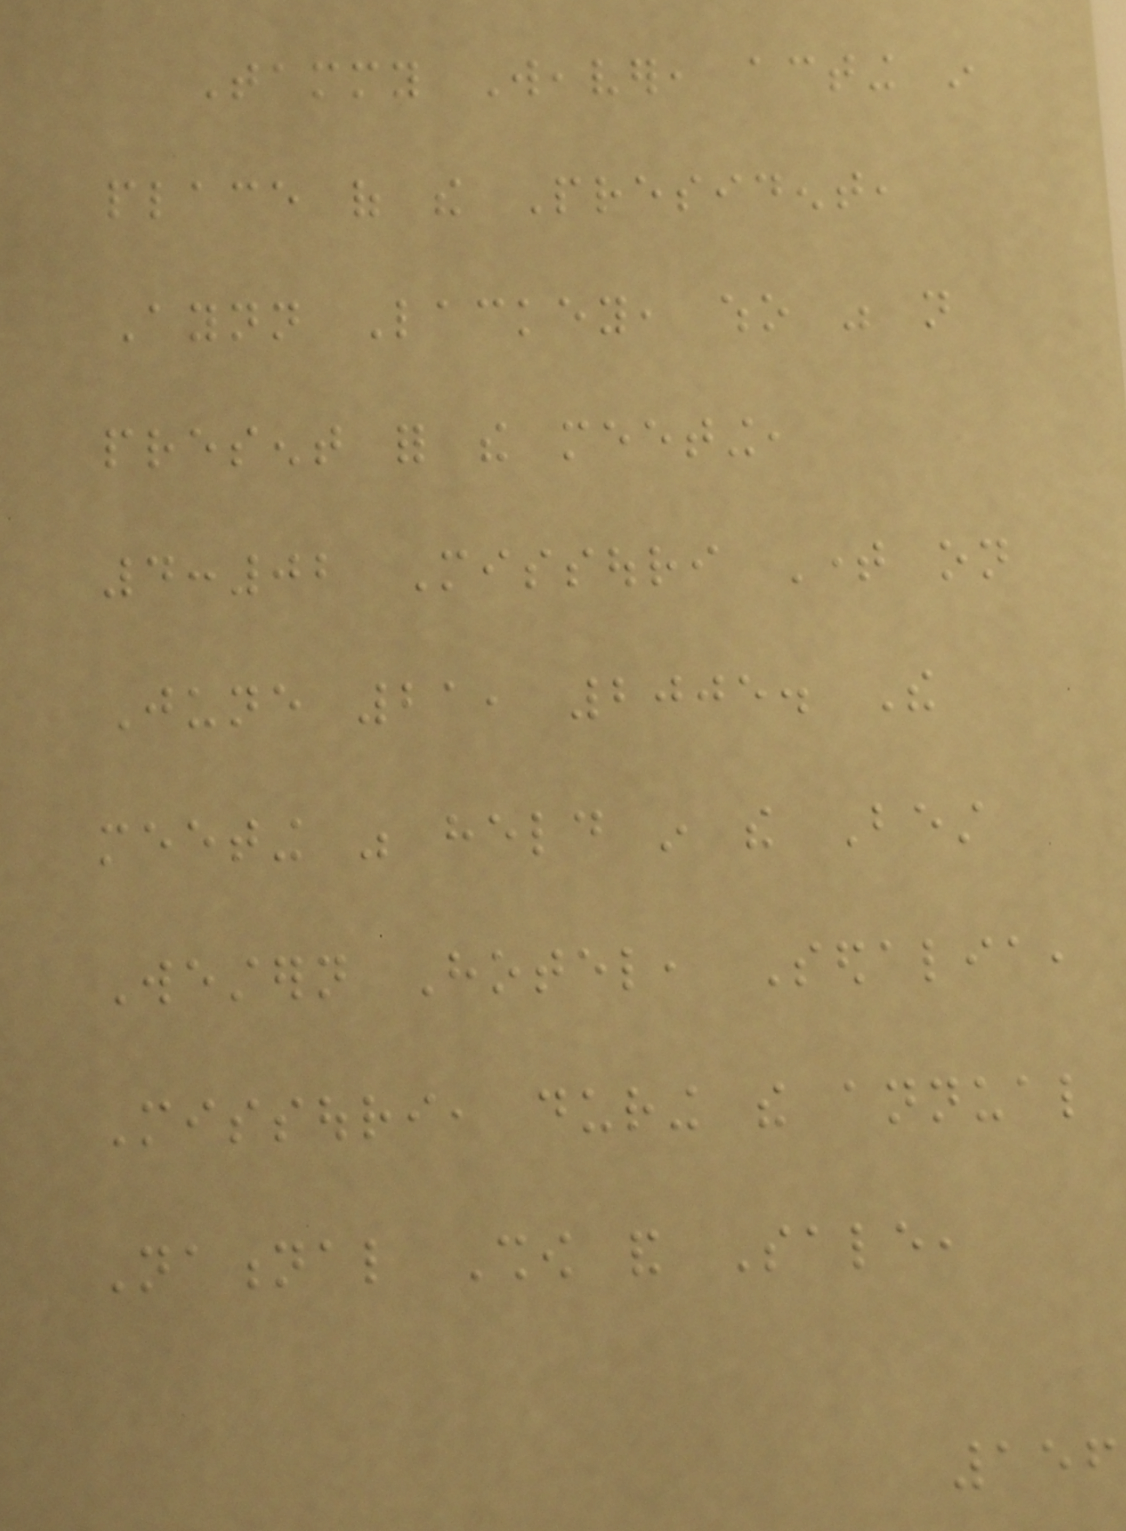Tammy Weaver, acting in
place of the President,
Aynn Lackey, who was not
present for the meeting,
4:02 Missouri Time on
June 21, 2005. The
meeting was held in the Best
Western Hotel, Sedalia,
Missouri, during the annual
National Show and Sale,
156
